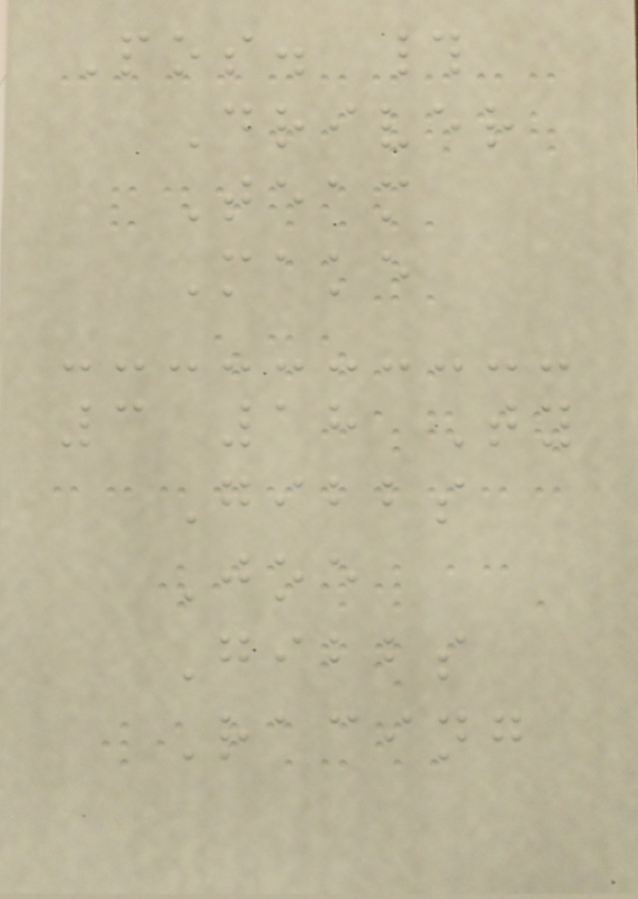Pos. #
Driver
Team
Make
3 18 Ty
Gibbs
Joe
Gibbs
Racing
